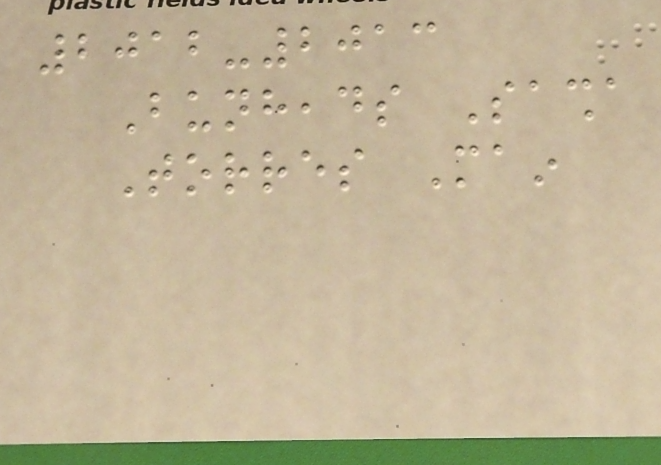2012-2013
Bunheads Sasha
Torres Main
